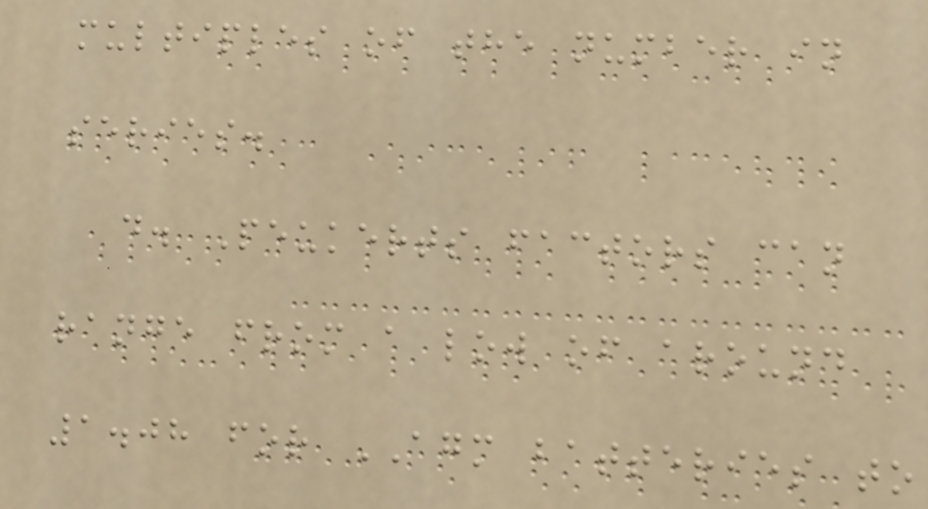multiples of the number in
series.
d. Peukerts factors can
range from a low of around
1.08 for AGM batteries to
